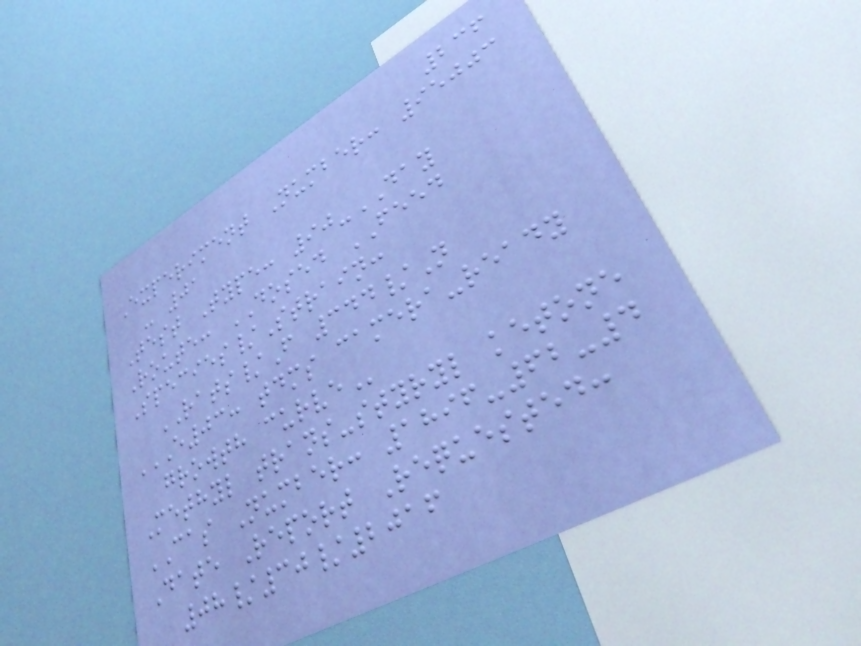236
Experiment Number: 95003
- 01
Test Type: 90-DAY
Route: DOSED FEED
Species/Strain:
RATS/F 344/N
E03: TDMS CAMERA-READY
GROWTH CURVE
Methyl trans-styryl ketone
CAS Number: 1896-62-4
Date Report Requested:
08/30/2016
